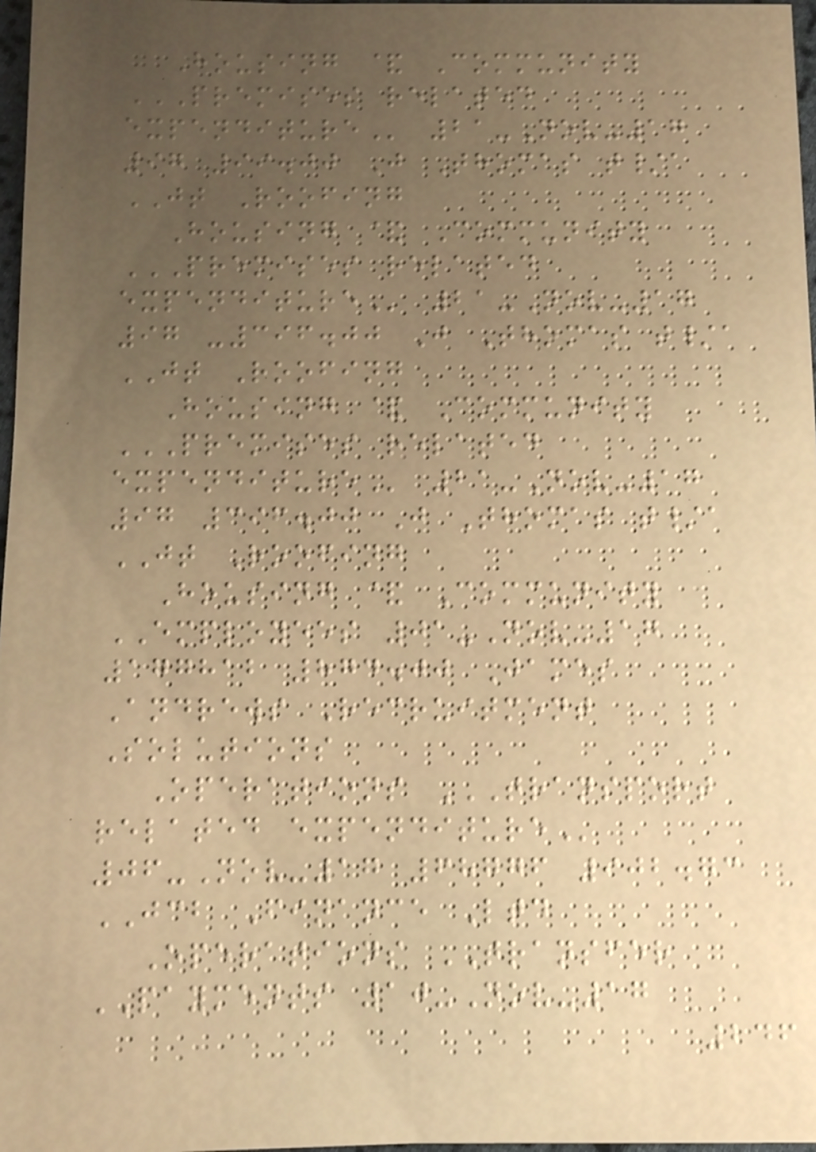Housing & Community
PREMISES RELATED
EXPENDITURE 21-Nov-17
97 99.00 J Thomas t/a
JT Roofing
Housing & Community
PREMISES RELATED
EXPENDITURE 21-Nov-17
97 -396.00 J Thomas t/a
JT Roofing
Housing & Community
PREMISES RELATED
EXPENDITURE 21-Nov-17
97 396.00 J Thomas t/a
JT Roofing
Housing & Community
EMPLOYEES 01-Nov-17
177812 874.00 James
Andrews Recruitment
Solutions
Operations TRANSPORT
RELATED EXPENDITURE
06-Nov-17 68776 902.73
JCB Finance Ltd
Operations TRANSFER
PAYMENTS 10-Nov-17
246
